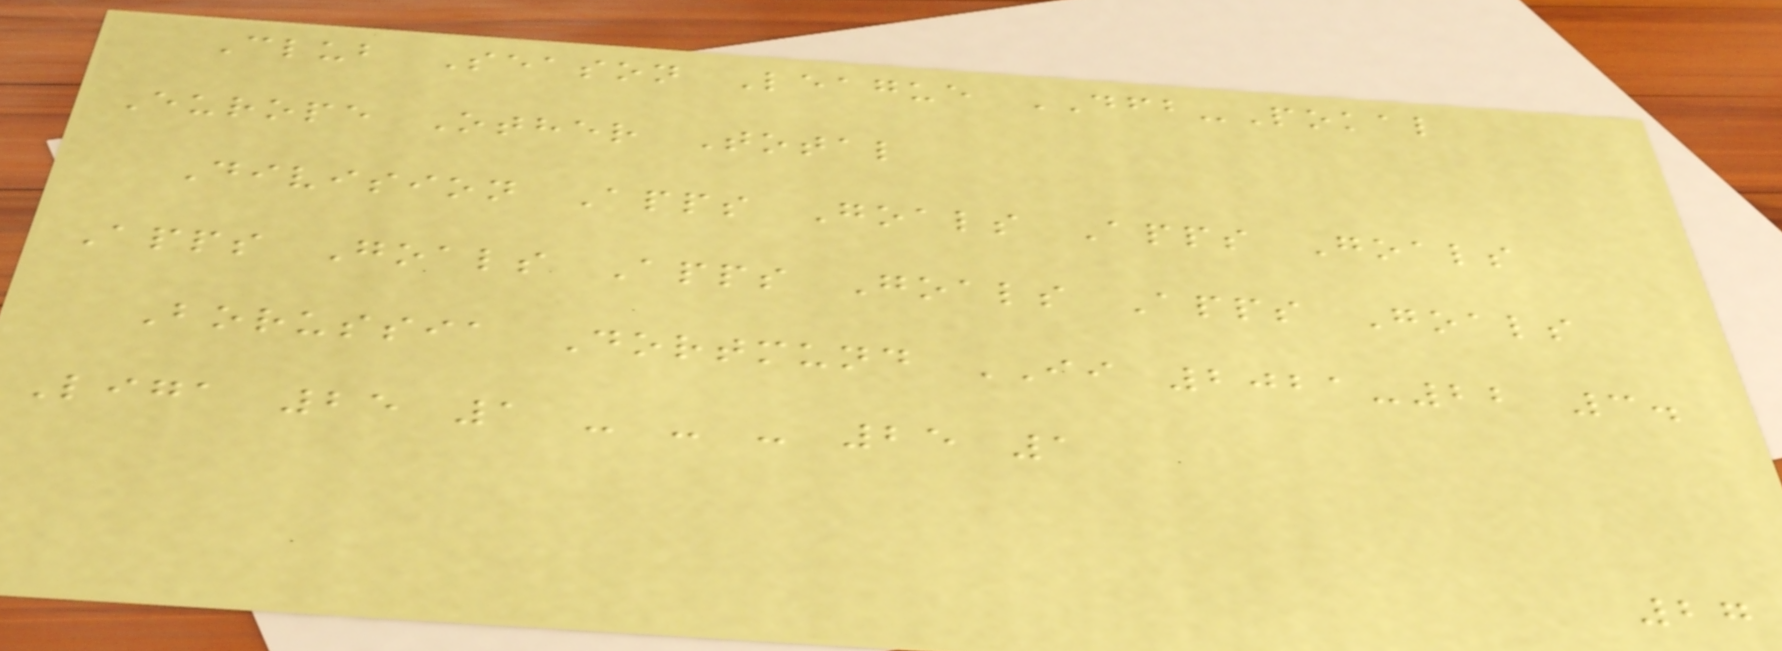Club Season League DFB-Pokal
Europe Other Total
Division Apps Goals Apps Goals
Apps Goals Apps Goals Apps Goals
Borussia Dortmund II 2021-22 3.
Liga 25 1 - - - 25 1
27
